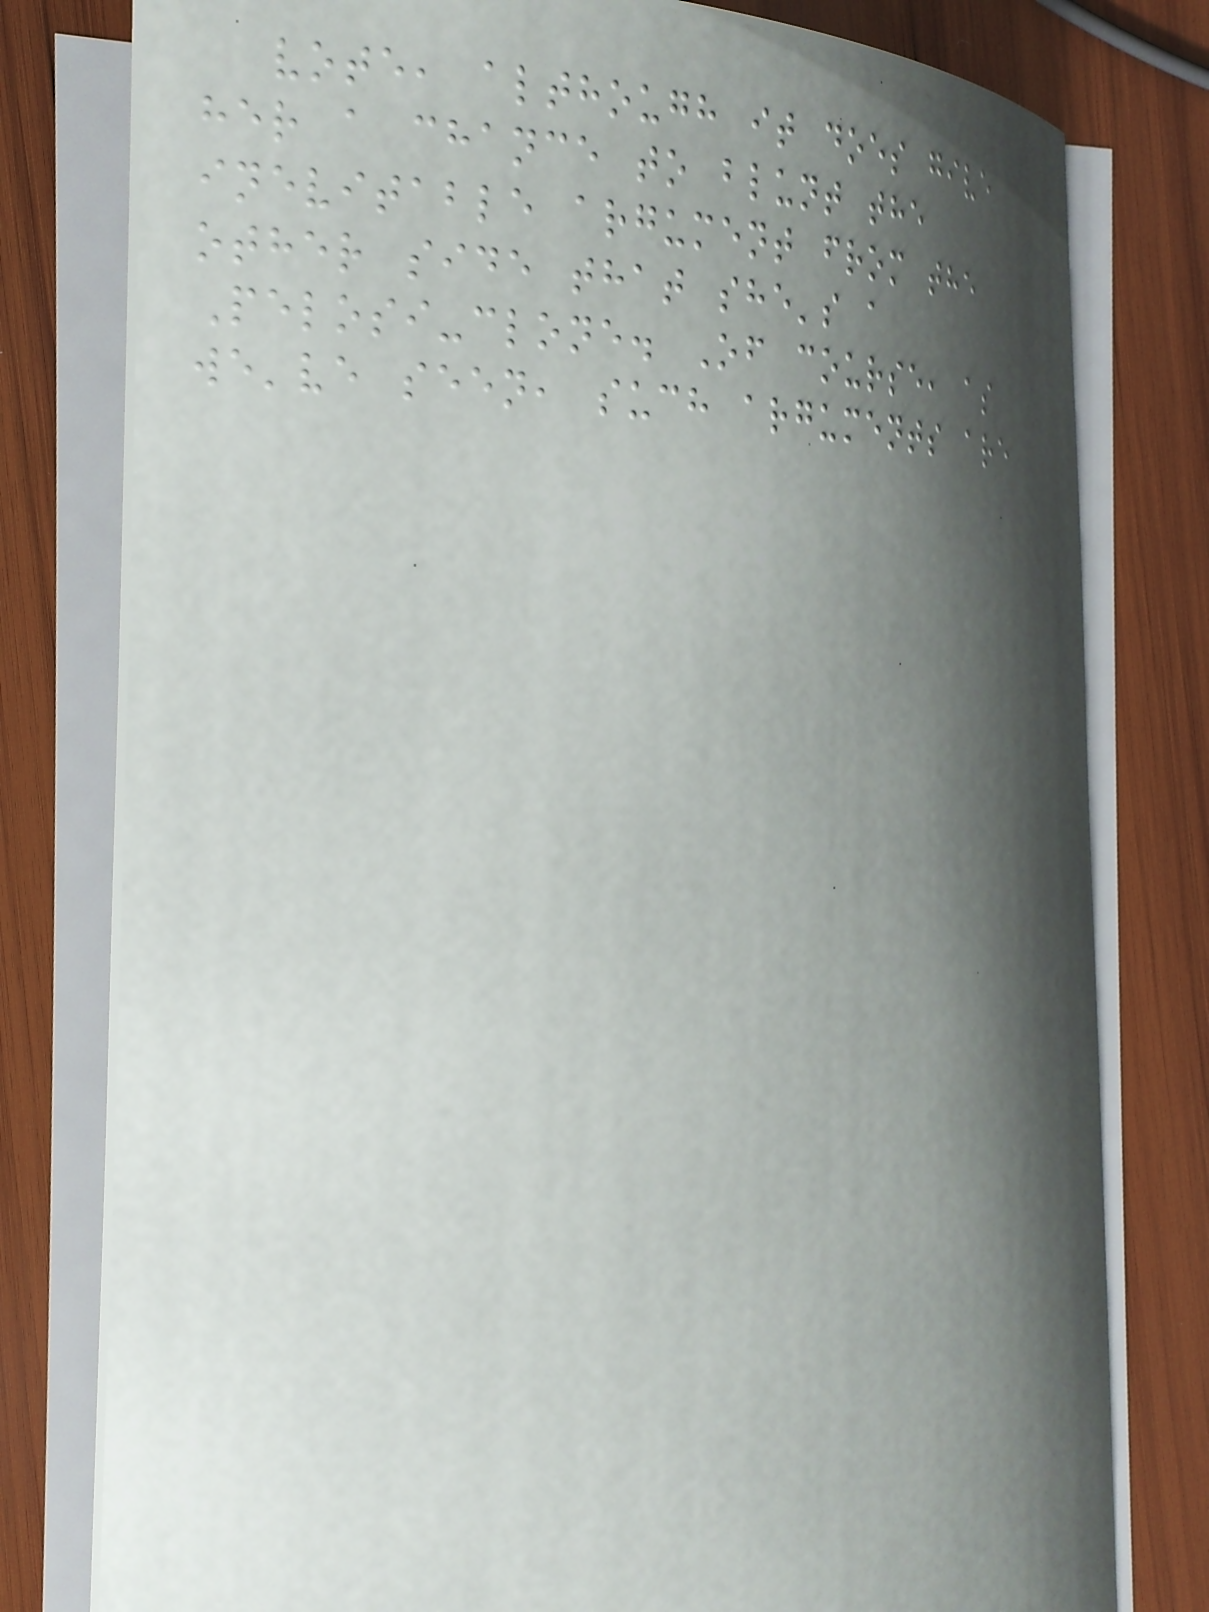vote, although it does give
her a chance to blunt the
inevitable argument from the
other side that she's a
Pelosi-clone. Of course, as
we've seen, such arguments are
